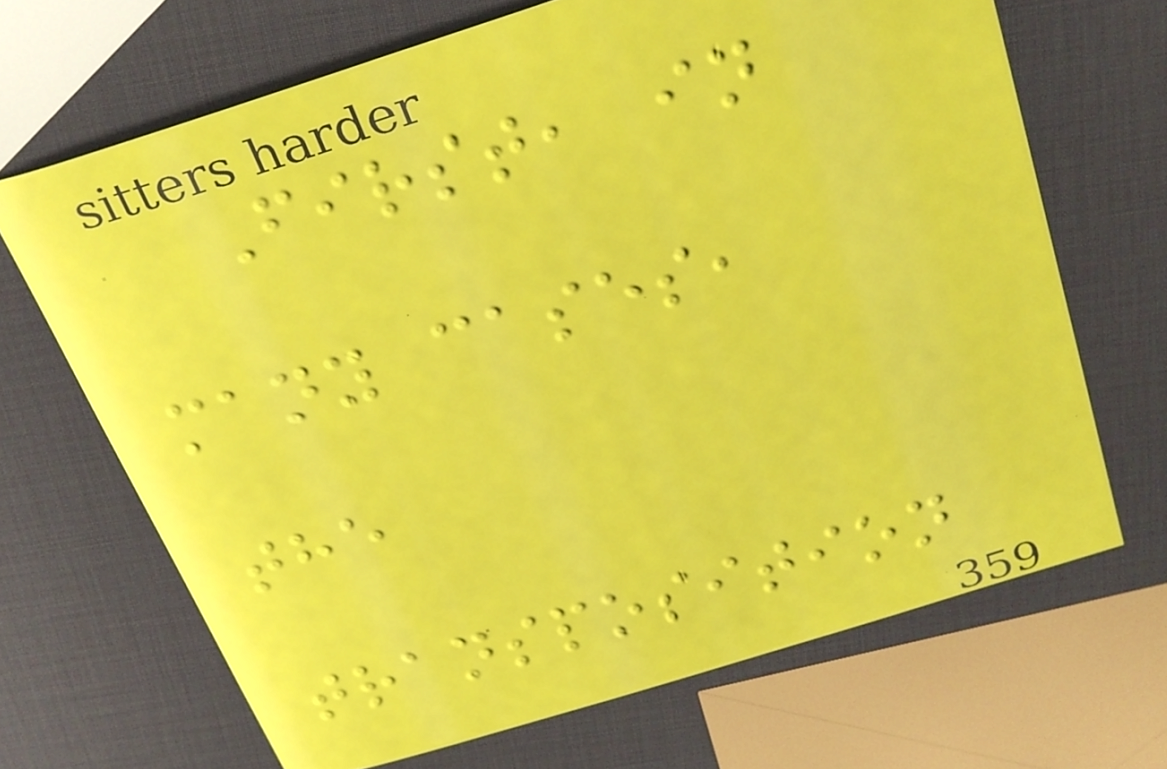First, in
many cases,
the
transposition
